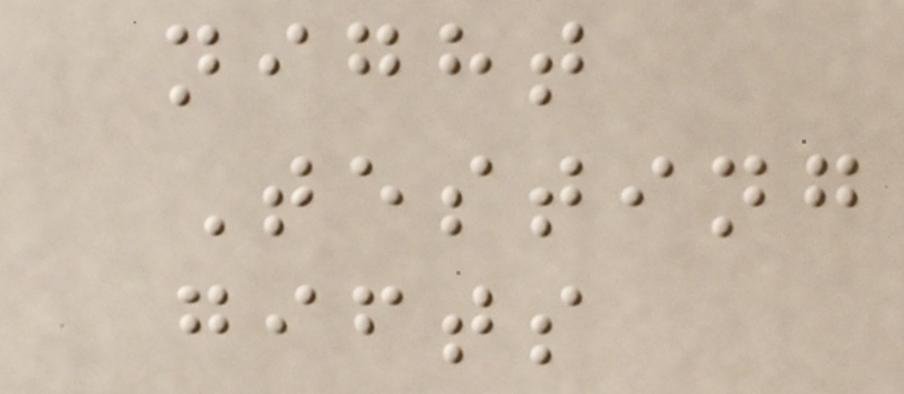night
Testing
gifts
